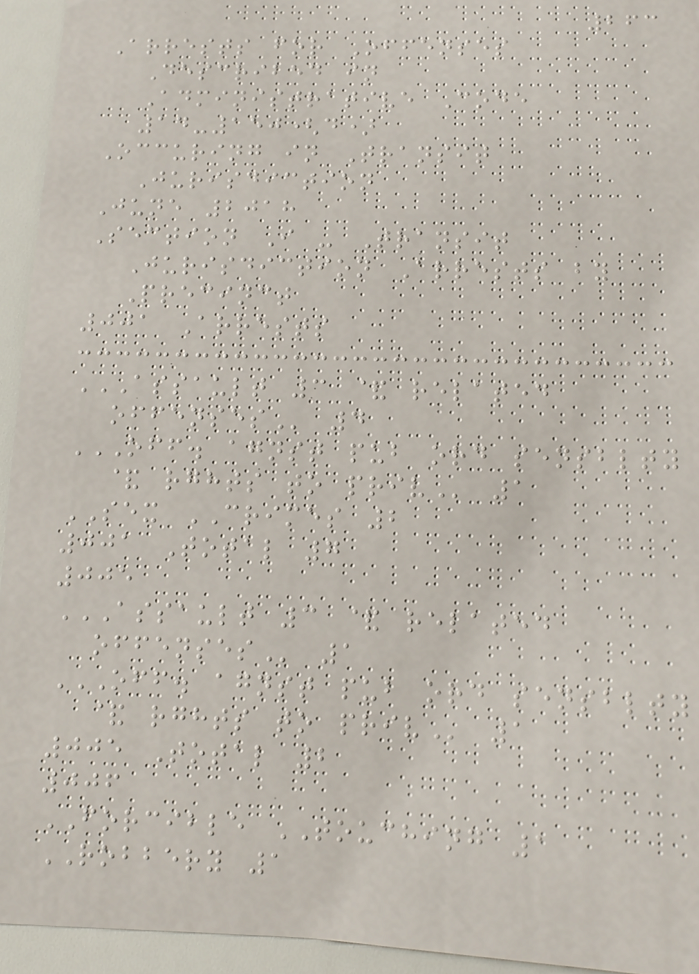263
Arrests for Offenses
Described in
Administrative Code
14-150(d)
Occuring in Transit
Jurisdiction
June 2018
Section I - Transit
Jurisdiction Arrests by
Precinct
001 Arrests
ASSAULT 3 & RELATED
OFFENSES 4
OFF. AGNST PUB ORD SENSBLTY
& RGHTS TO PRIV 1
SEX CRIMES 2
001 Total 7
005
ASSAULT 3 & RELATED
OFFENSES 1
OFF. AGNST PUB ORD SENSBLTY
& RGHTS TO PRIV 1
005 Total 2
006
FORCIBLE TOUCHING 1
ROBBERY 1
